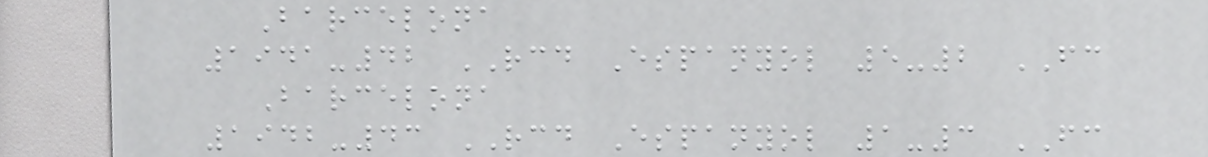Barcelona
1941-42 RCD Espanyol 5-2 FC
Barcelona
1942-43 RCD Espanyol 1-3 FC
